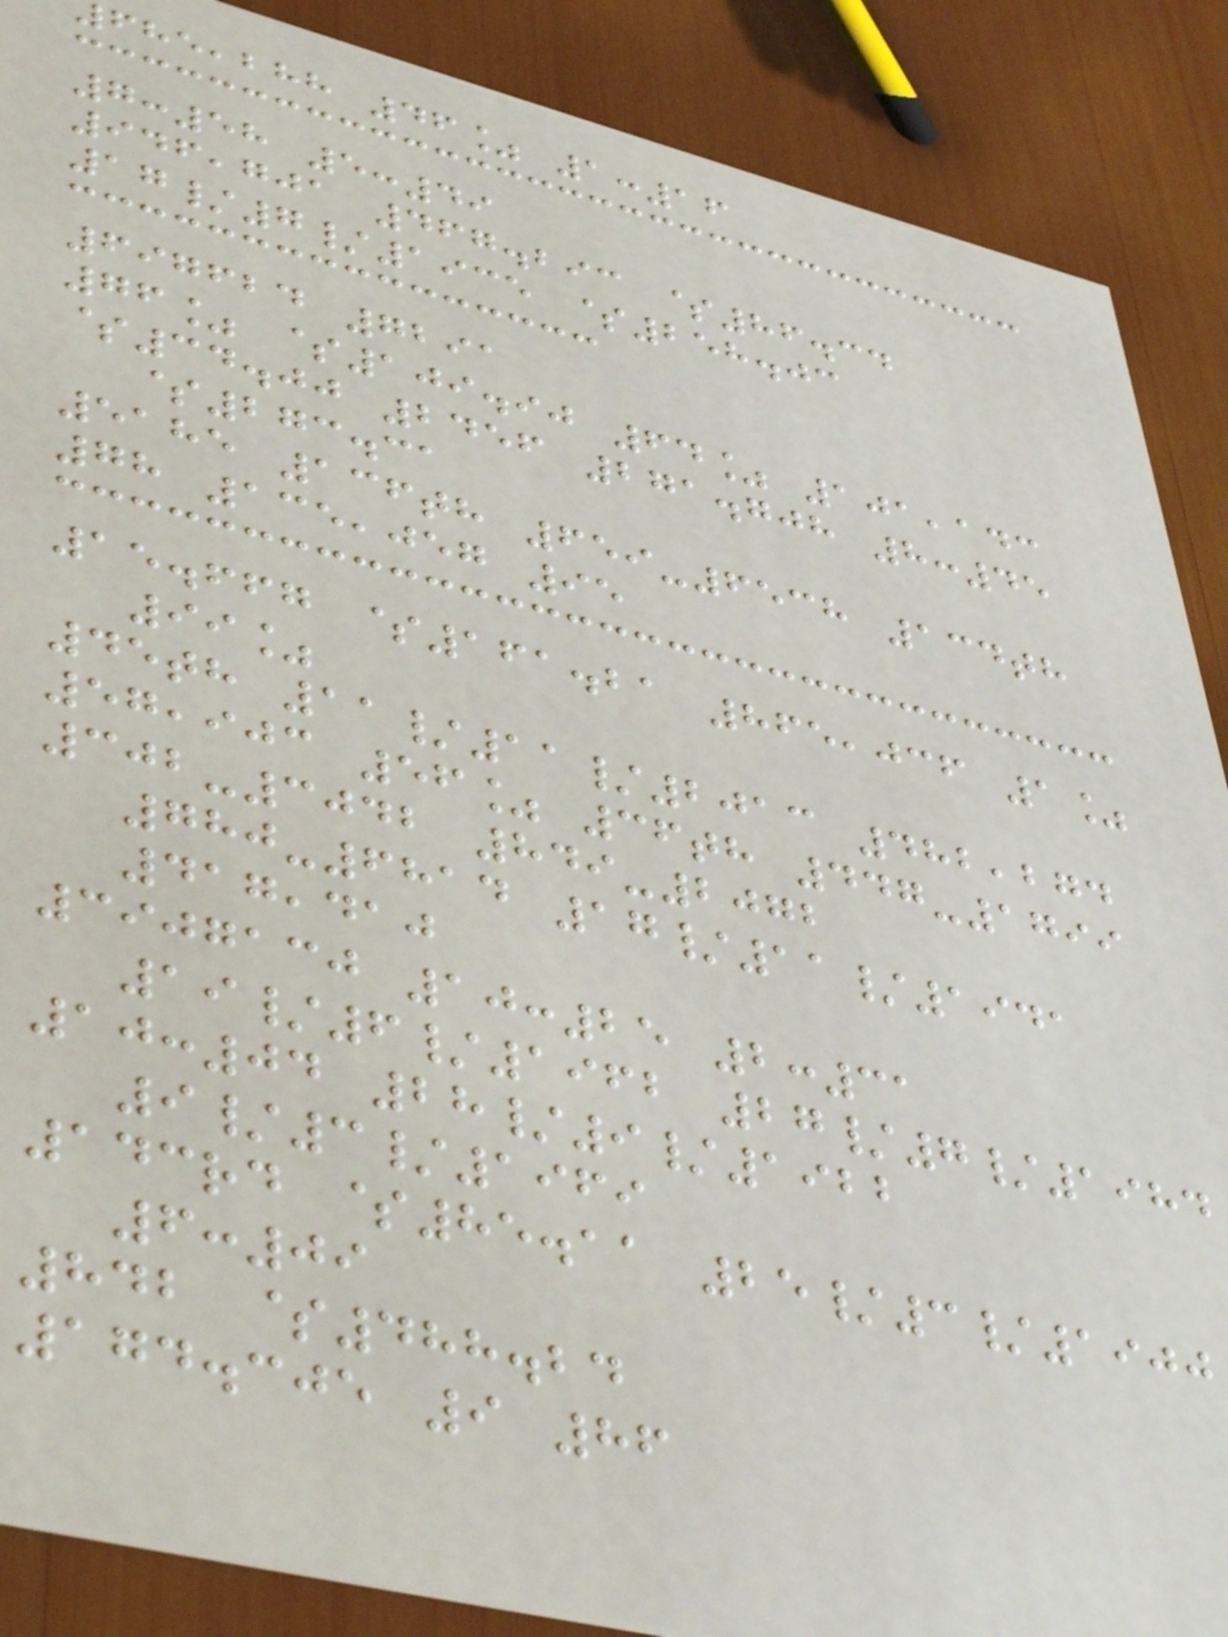,bhh 46% 1:16
7:58 5:49
946,701 467.293 $86.34
17/7/1935 $258.03
697624 7291
76% $109.90 64% 101,143
$34.00 2456 271.708 8:45
$273.31
5185 136th 659-6538 134th
78 135,057 95
15.667 $161.21 865,036 1%
99%
45th 11/11/2013 482,274
57,903 56% 36th 447-1799
302-3042 849-2072
780-6814 17/11/1941
417,410
3907130 10:25 2:31
19/6/1962 27/7/1984
10:04 28/9/1922
9/3/1969
143rd $85.11 25/3/1900
6:09
842 $488.24
174.305 9 86
